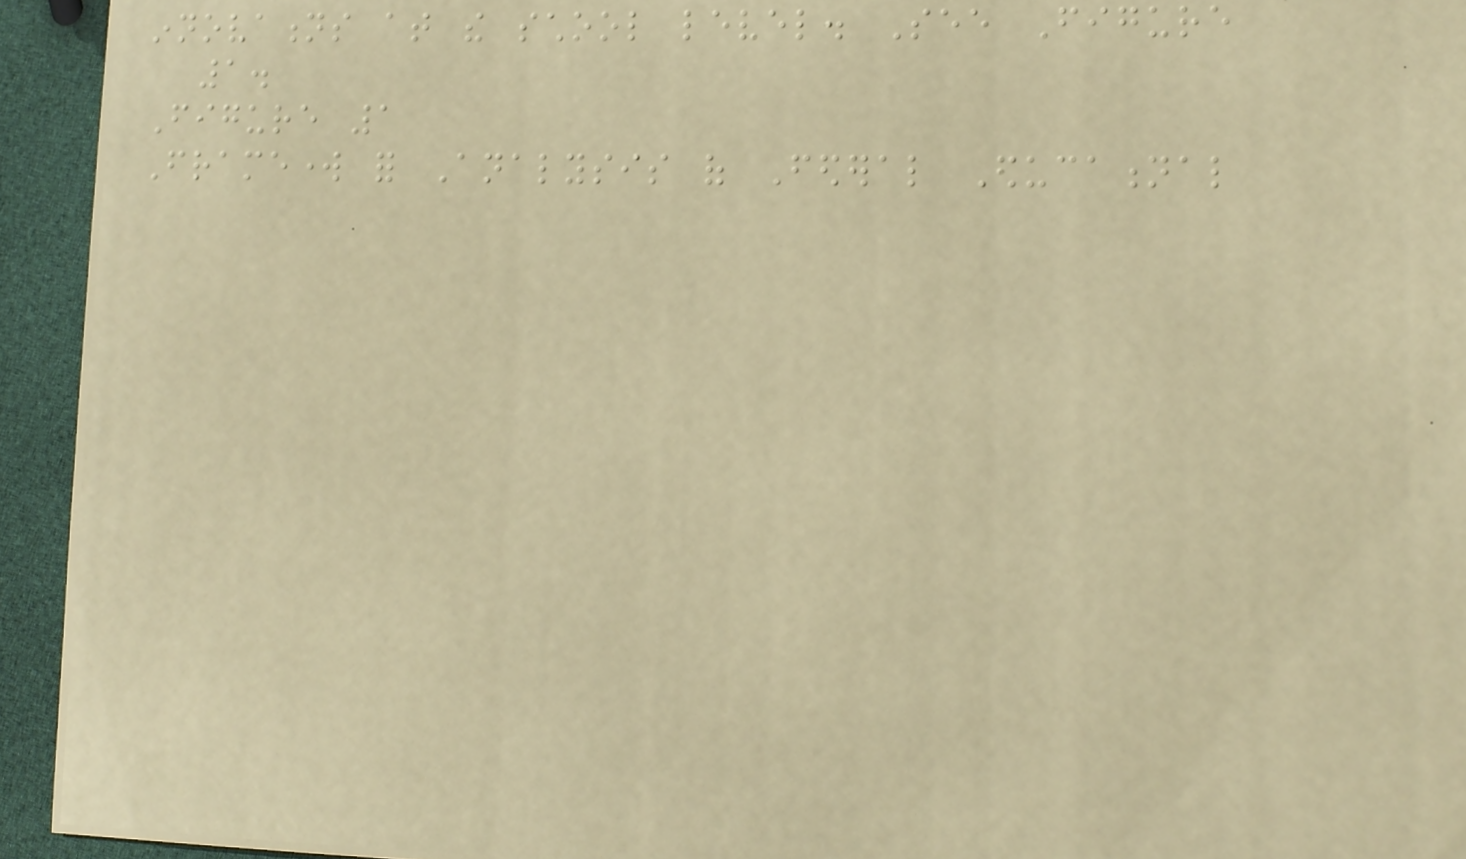innovations at the school level. See Figure
1.
Figure 1
Framework for Analysis of Federal Educational
